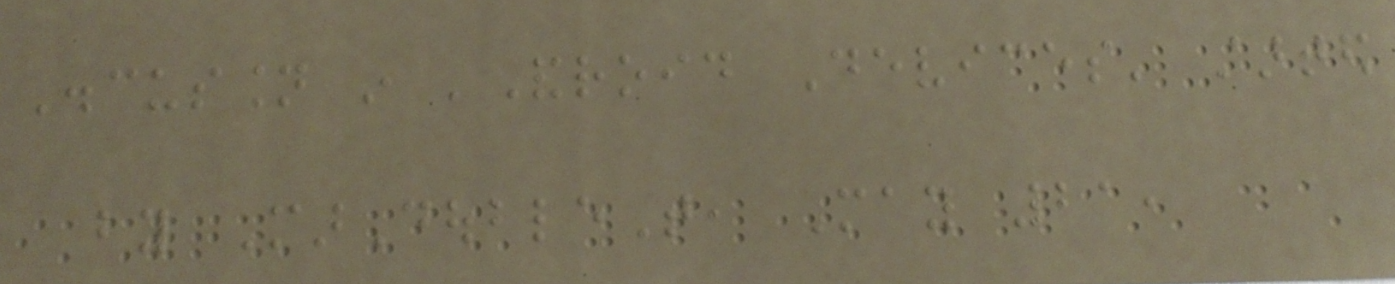Discussion in 'Android Devices' started
by MarDoubleT, May 21,
